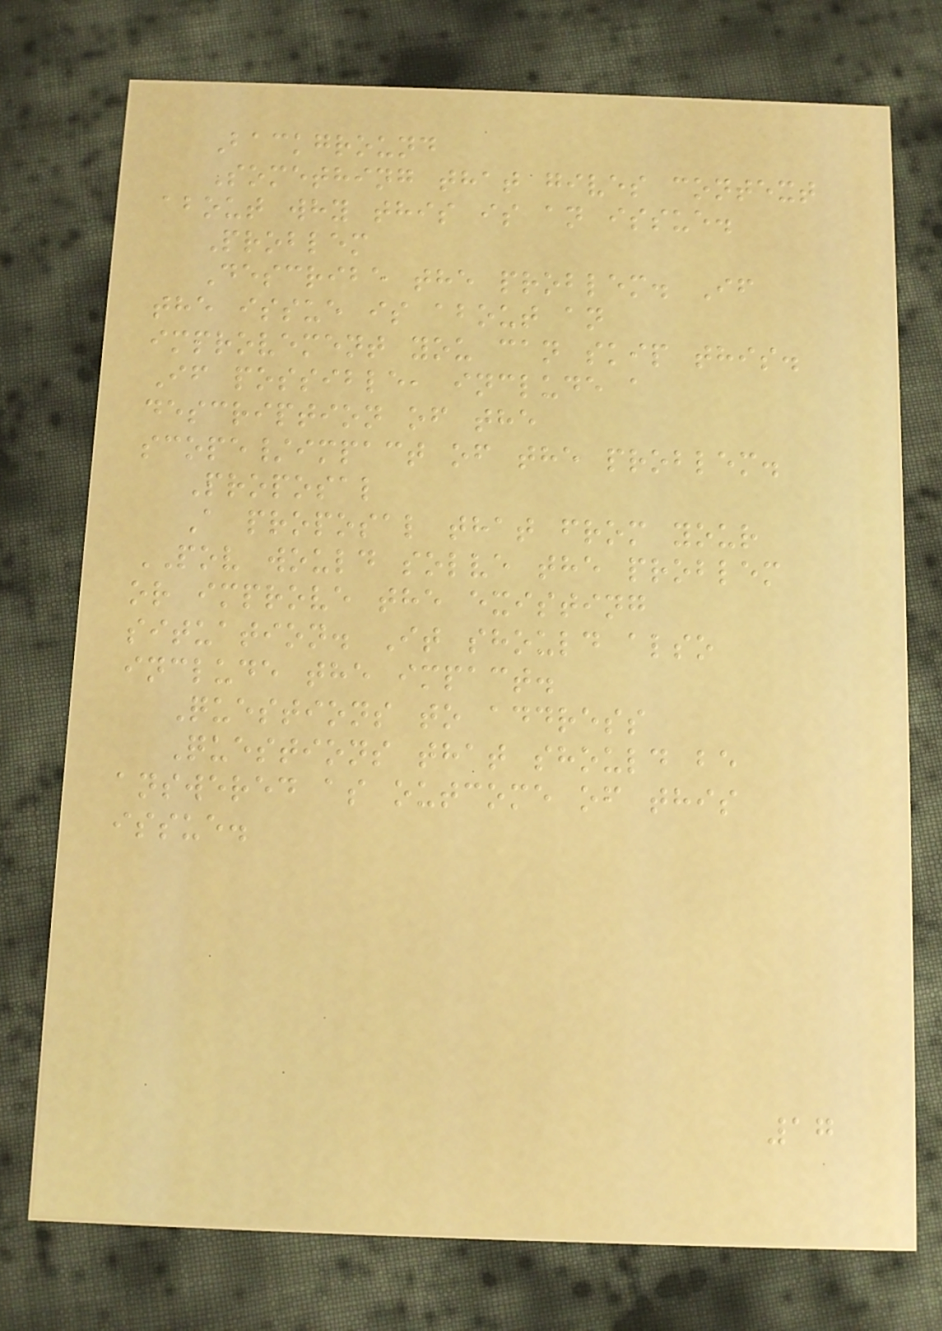Background
Something that gives context
about why this is an issue.
Problem
Describe the problem. If
the issue is about an
improvement you can skip this.
If possible, include a
description of the
scope/impact of the problem.
Proposal
A proposal that from your
POV would solve the problem
or improve the existing
situation. It should also
include the impact.
Questions to address
Questions that should be
answered as outcome of this
issue.
17
